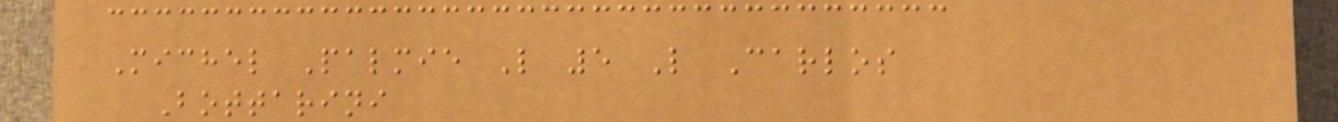Michel Palmie L 5 L Carlos
Bottarini
